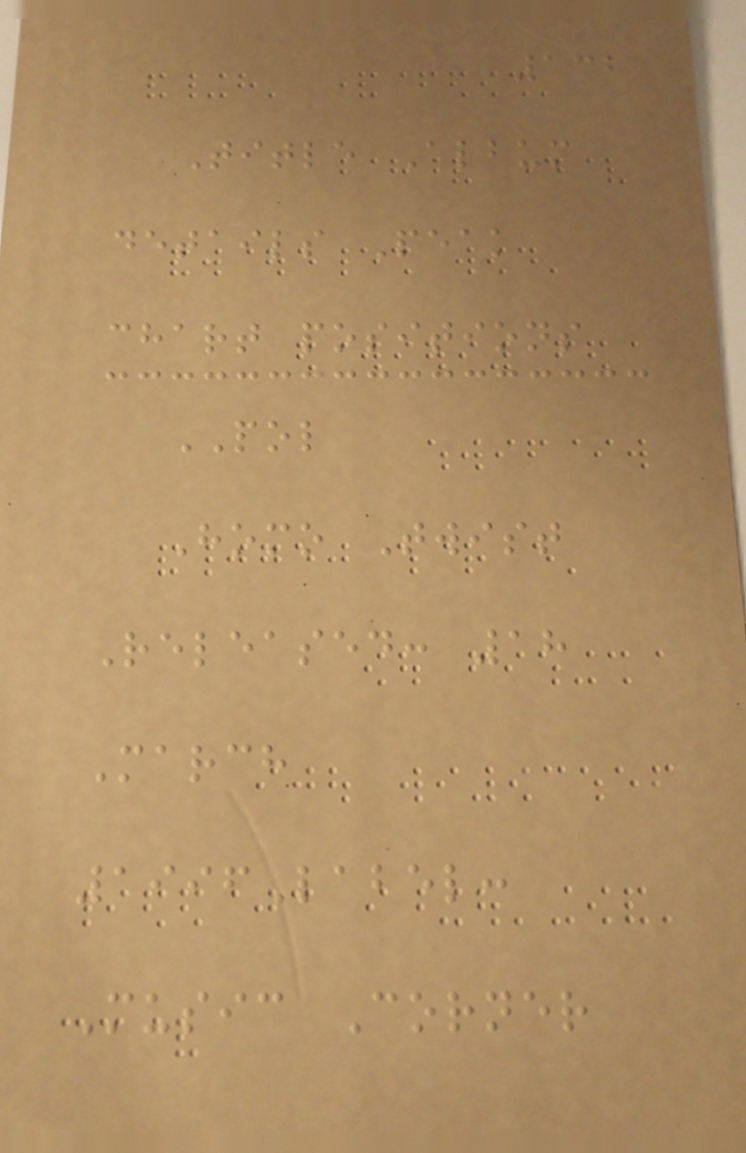132
Title Album
details Peak
chart positions
POL
Homo Twist
Released: 18
March
1996Label:
Music Corner
